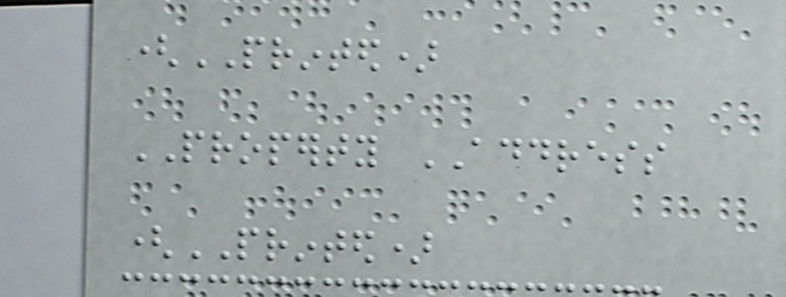(PRINTED)
PROPERTY ADDRESS
(PRINTED)
